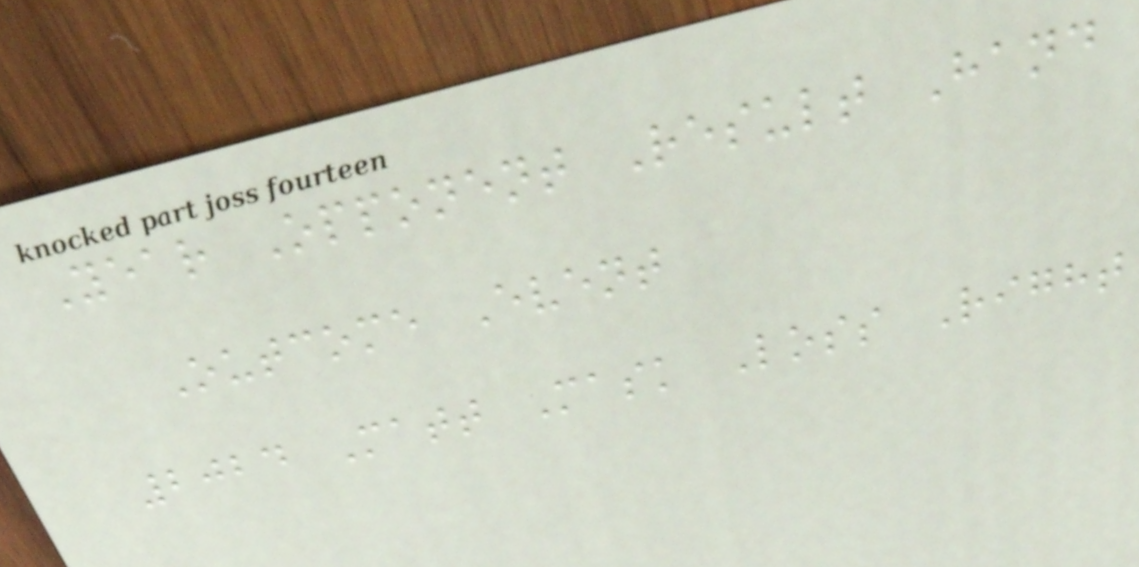Year Opponent Result Hand
Outcome Event
2024 Matt Mask Loss Right
